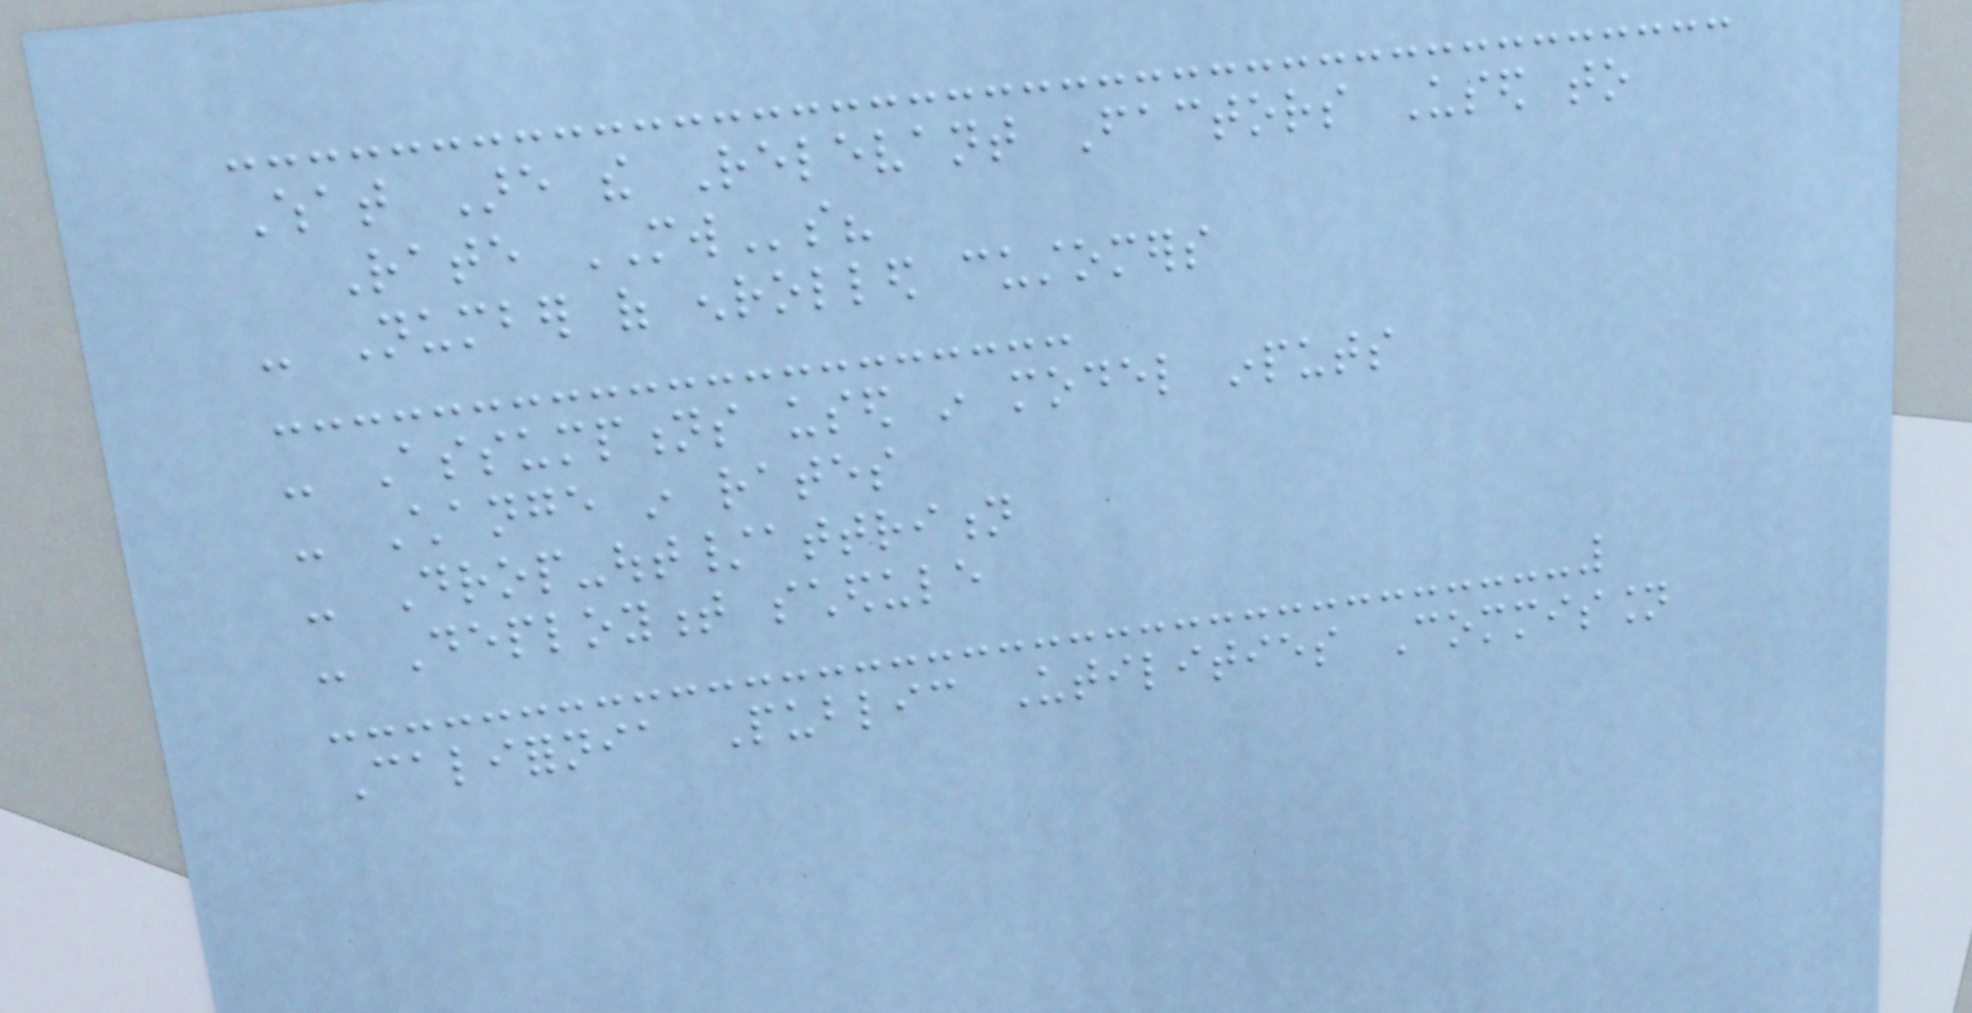What Are the Relevant Factors Used to
Rate MWs?
- Number of enrolled customers
- Assumptions used in model inputs
- Change in rates
- Drop-out/attrition
- Deployment schedule
California Public Utilities Commission
